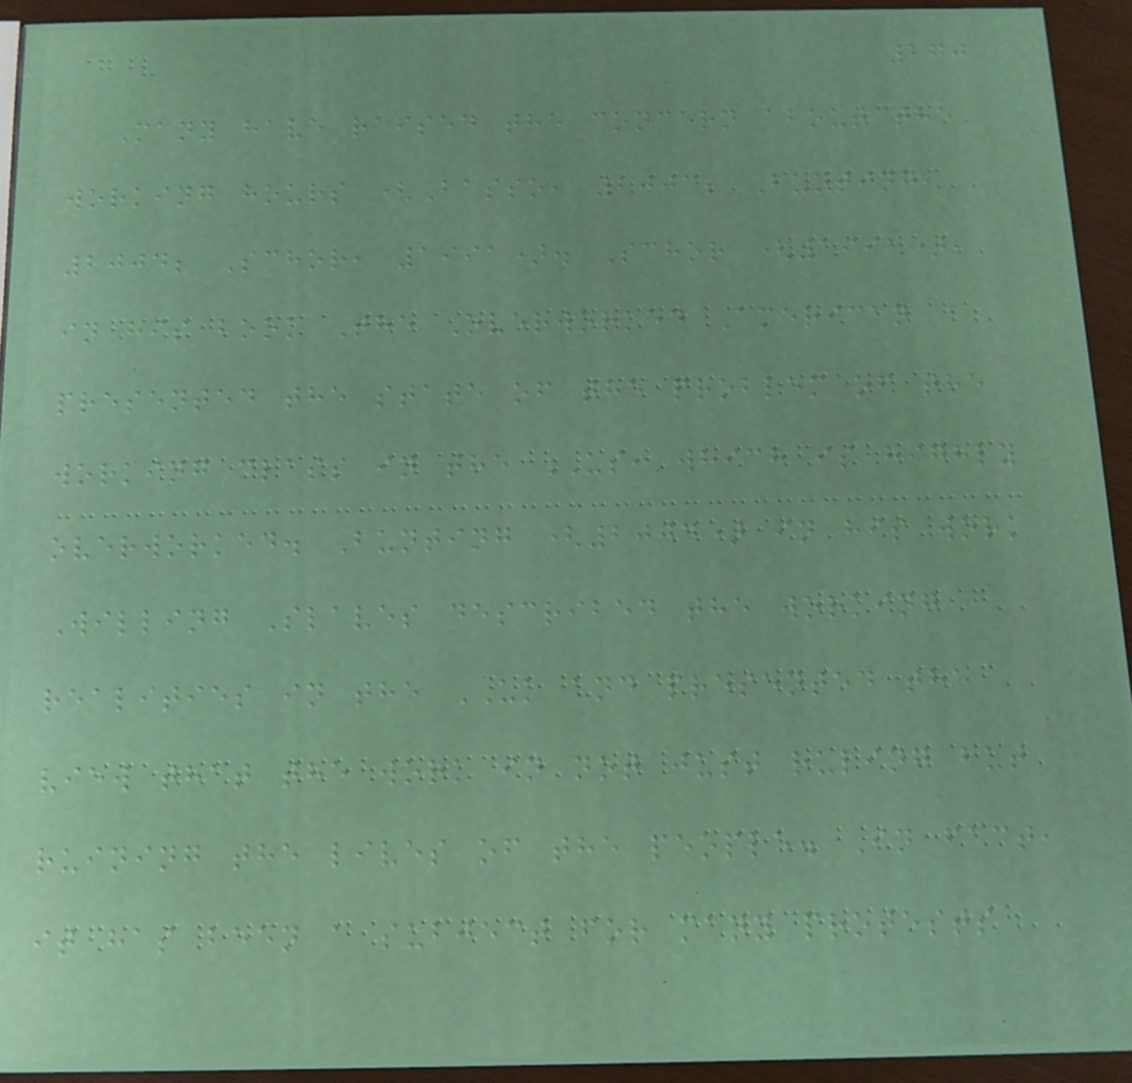270
Many have raised the concern about the
working hours (Basso, 2003; Bunting,
2004; Schor, 1991). Schor (1991),
in his book The Overworked American
presented the state of the problem of the
working class in the US, which is highly
overworked. Bunting (2004) in his work
Willing Slaves described the working
realities in the UK and presented the
view that the work in not just ruling but
ruining the lives of the people. In fact,
it has been a subject for many protests
